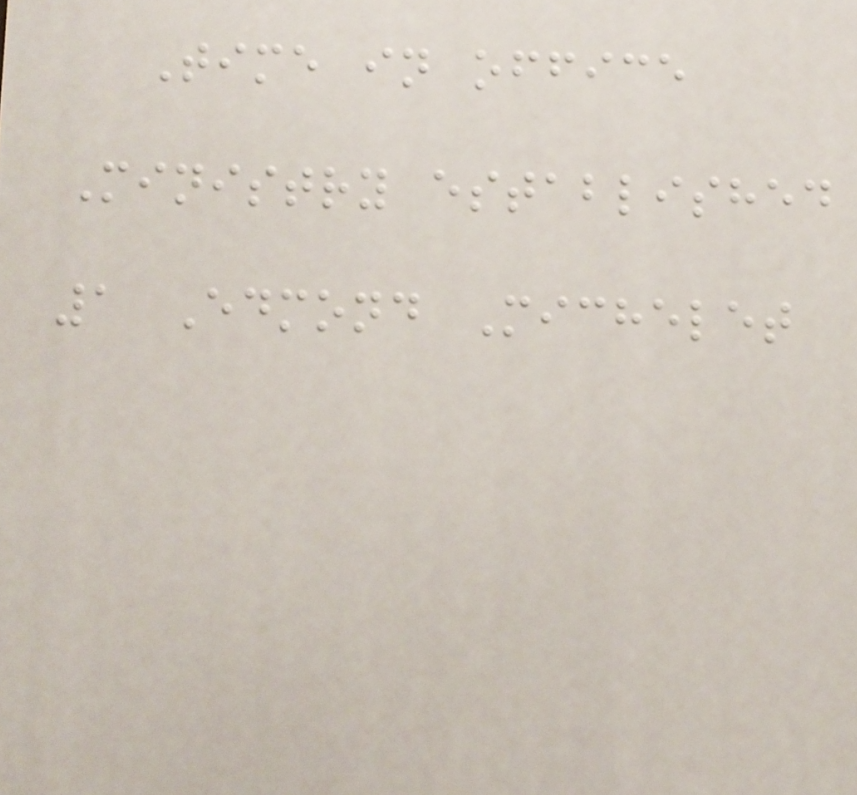Time in office
Ministry established
1 Edmond Michelet
